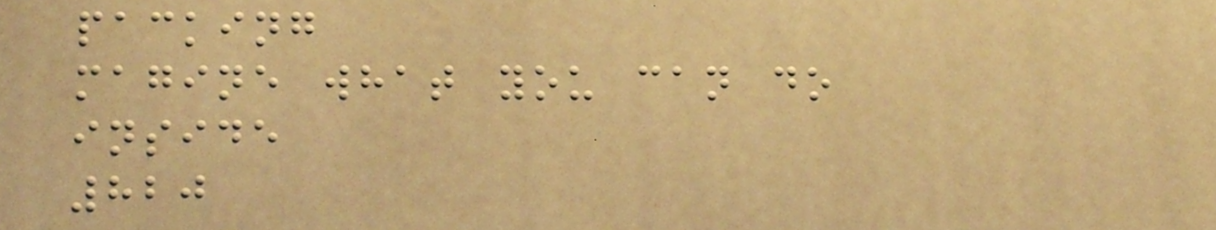packing
magine what you can do
inside
820
